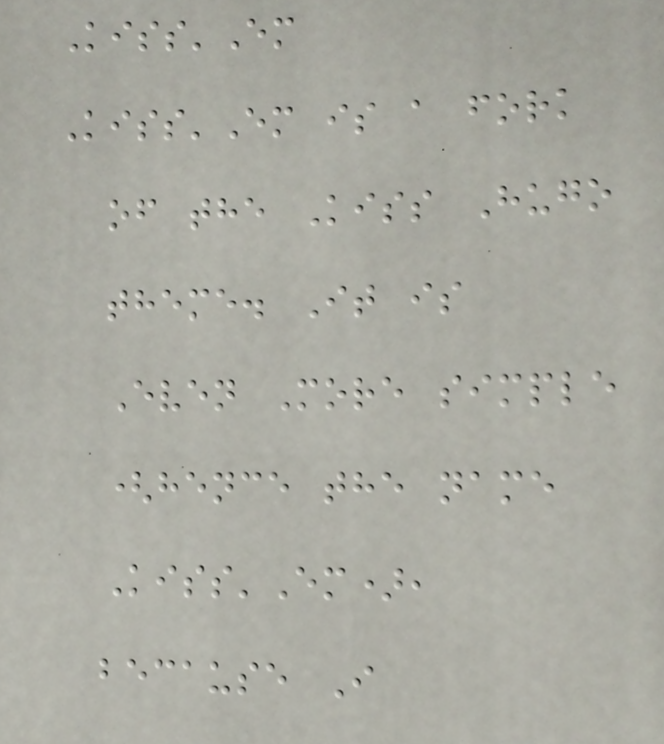Kiss'Em
Kiss'Em is a fork
of the Kiss Hugo
theme. It is
Even More simple
(hence the name
Kiss'Em),
because I
